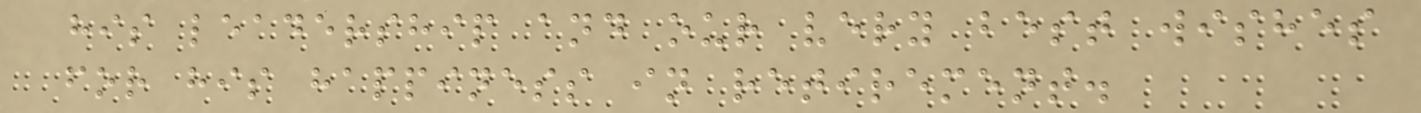his leadership and our very best wishes
for his happiness in retirement.
